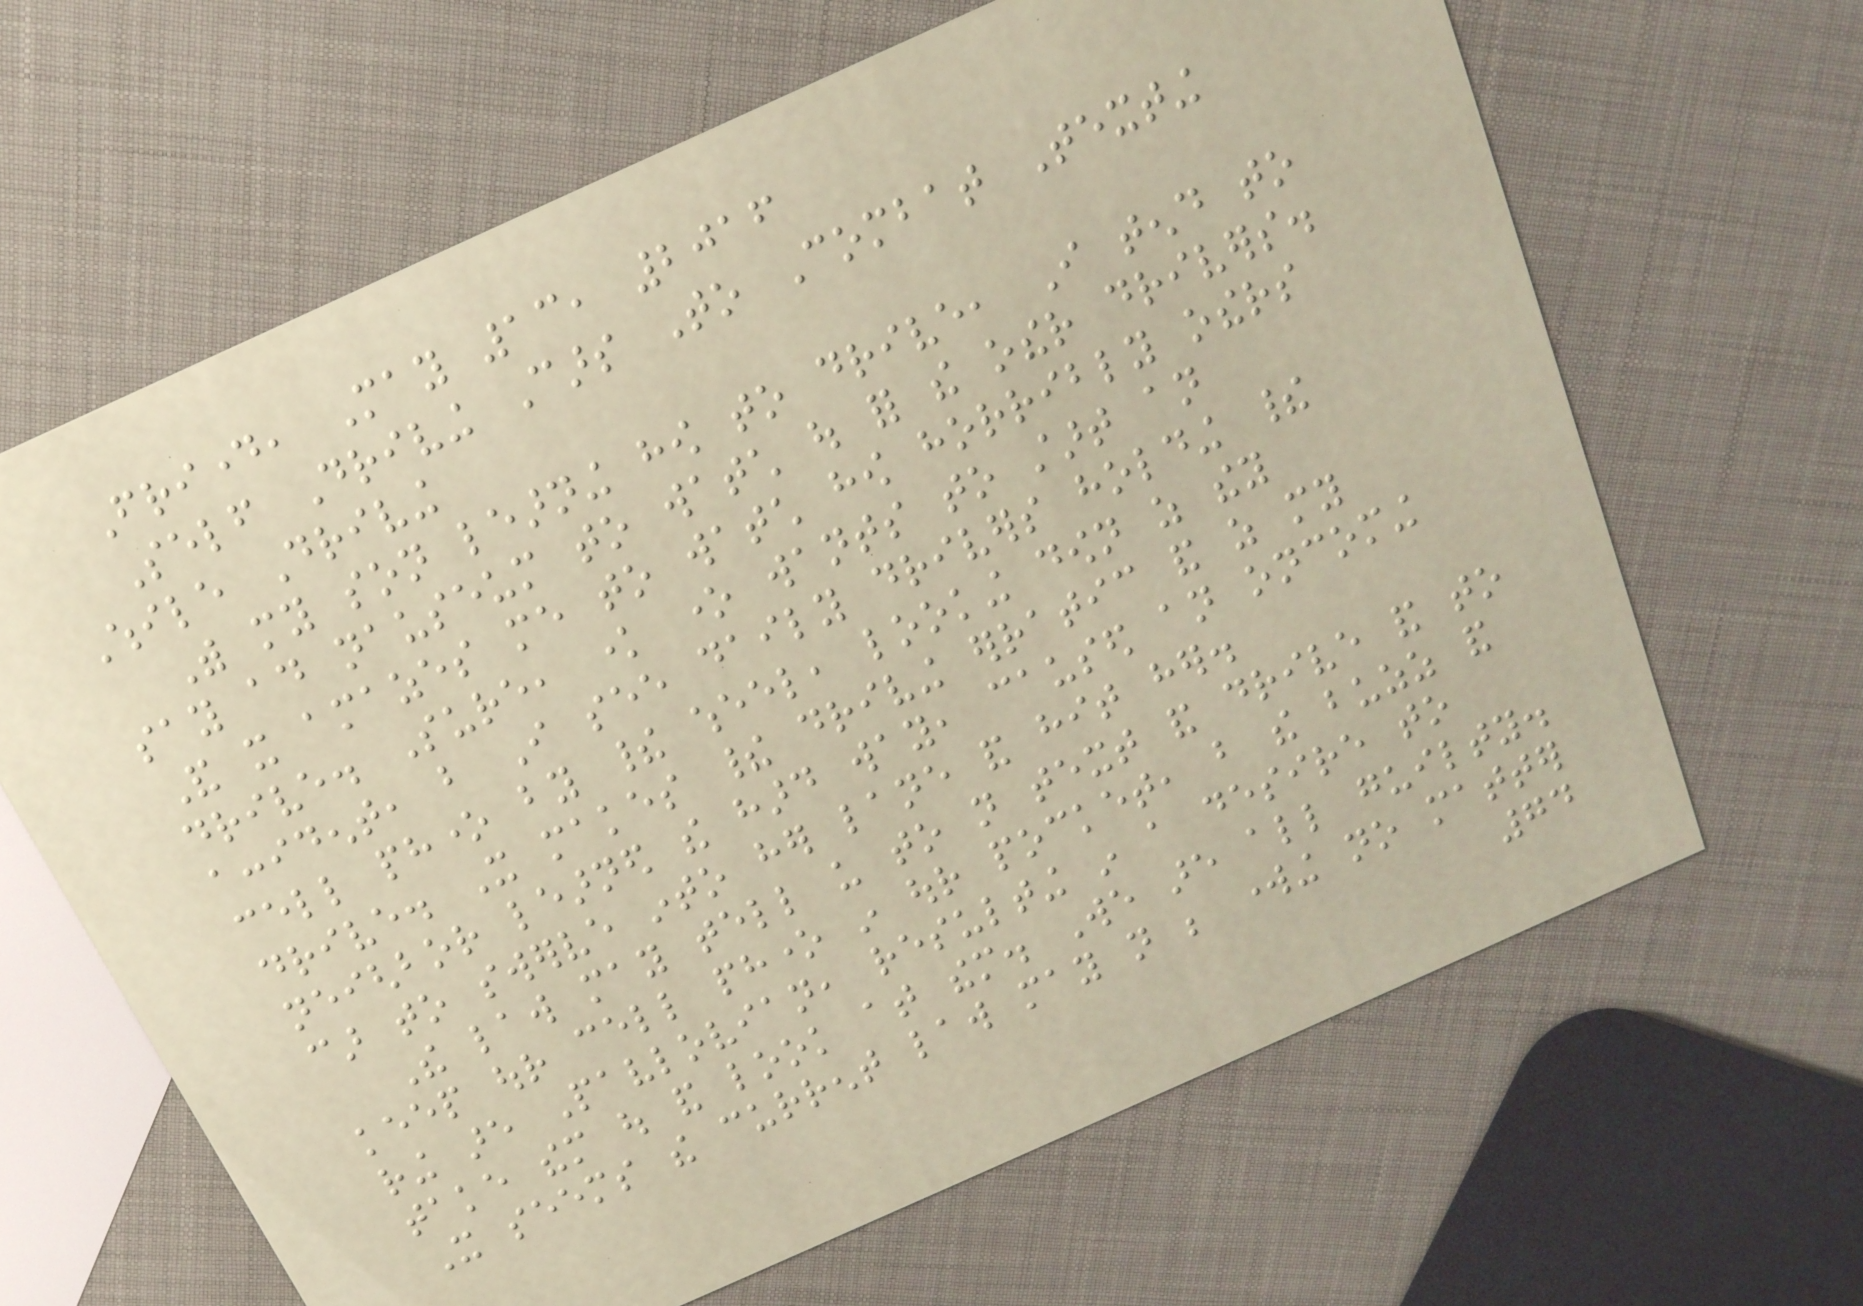Friday, May 13, 2016
Self Driving Cars To Combat Texting
While Driving
With my son learning how to drive, I tend to
say ad nauseum to watch out for the other drivers.
And it amazes me to watch how horribly others
drive. Sure, know one wants to start an
accident, but I see daily drivers holding their
cell phone by their wheel, looking down as they
drive. It makes their driving erratic and as my
neighbor learned the hard way, caused an oncoming
car to swerve into her lane and hit her.
The law may tell us to not text and drive and to
keep our cell phone in our pocket, but the buzz and
ring are Pavlovian, resulting in a desire to
take them out and look at them. We are all guilty.
It seems the current law may not be working no matter
74
